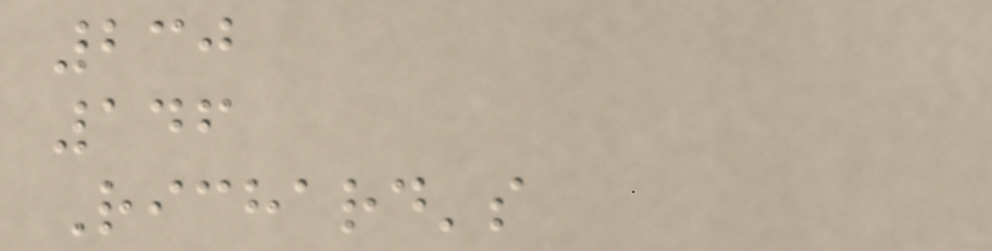230
146
Richard's
